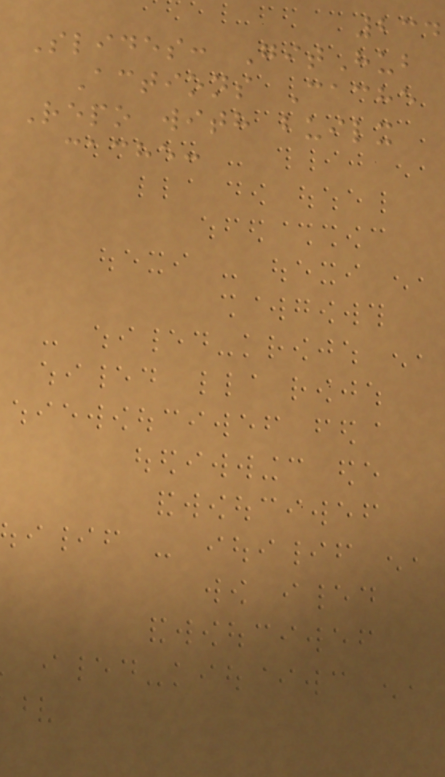234
Slides: GitHub
Actions Cache
Repo with builx
cache:
